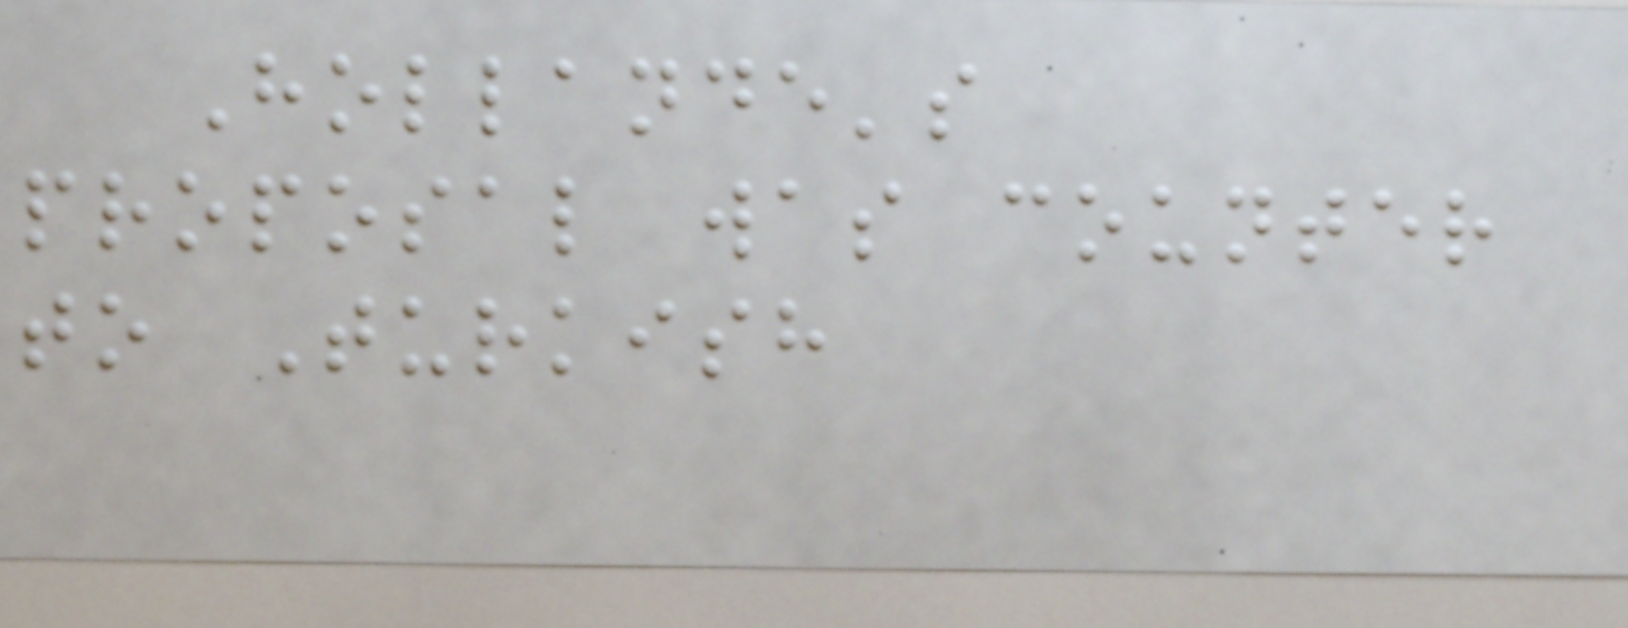Hollande's
proposal was counter
to Turkish
